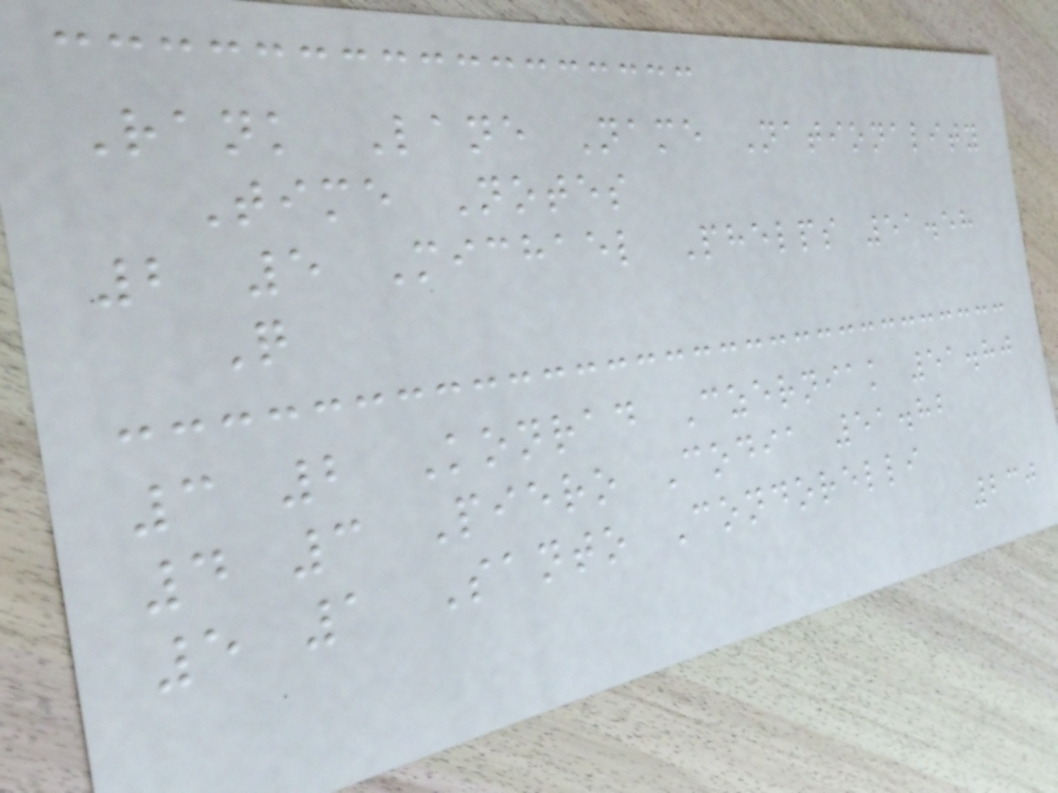Rank Lane Name Nationality
Time Notes
2 5 Michael Phelps 51.58
Q
3 2 Konrad Czerniak 51.80
4 3 Piero Codia 51.82
5 1 Santo Condorelli
230
